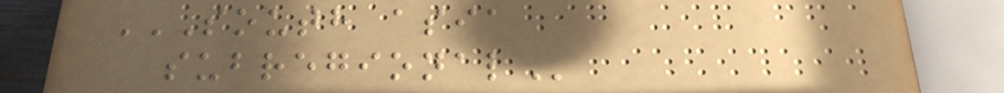SOUTH ASIA
SUBREGIONAL
